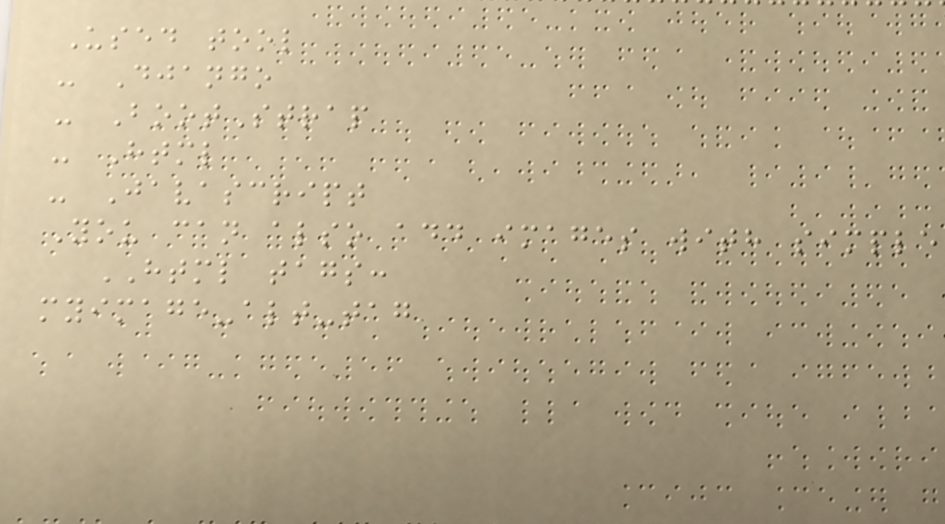Used tool
- Django
- BootStrap
- Html
- Javascript
You can also add images with simple
HTML tags:
myimage-alt-tag
